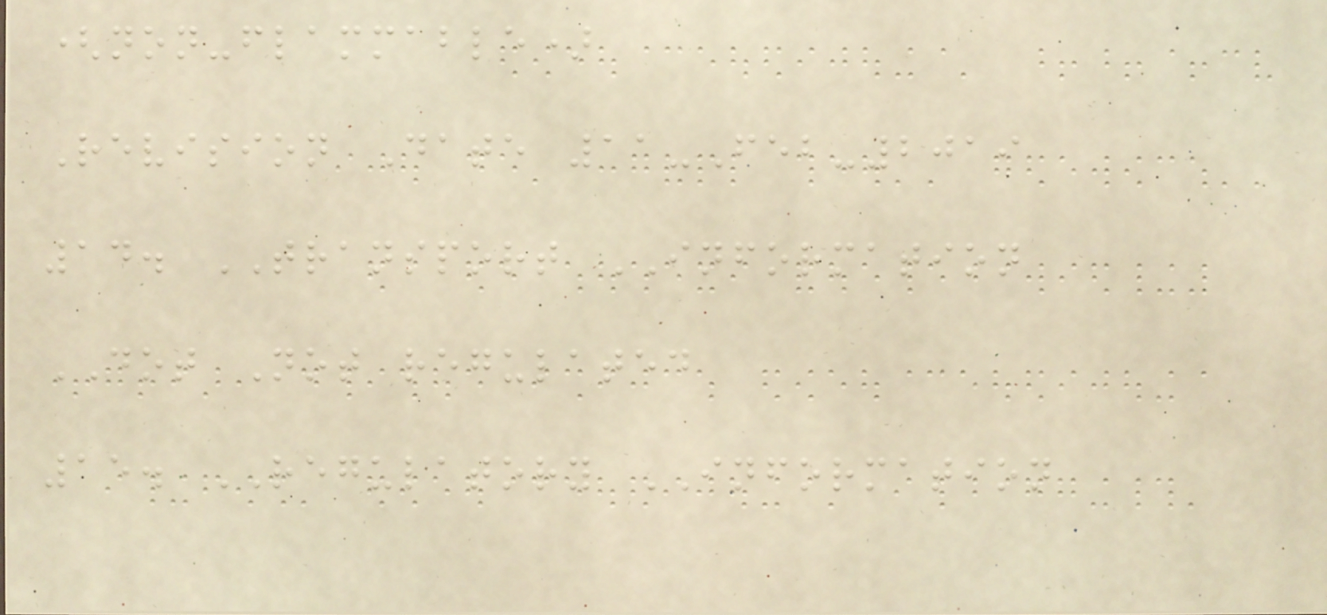(non-flammable)
Revision Date 11-Feb-2019
14. TRANSPORT INFORMATION
DOT Not regulated
15. REGULATORY INFORMATION
